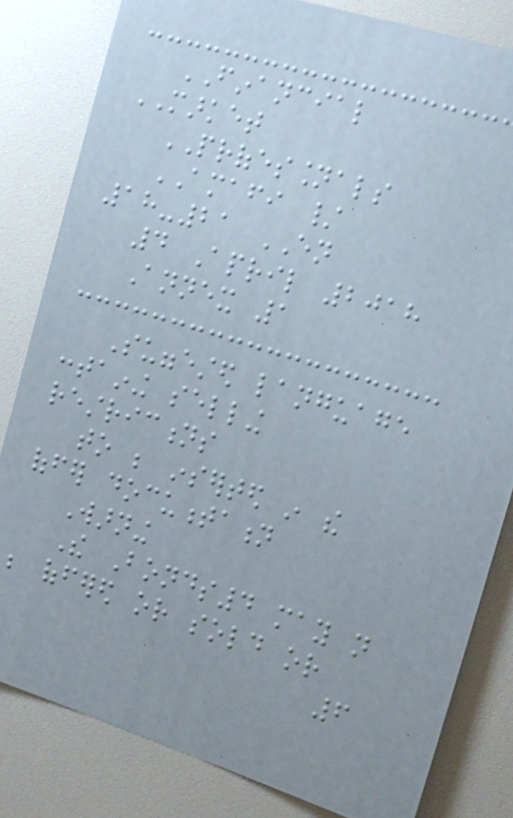FINANCIAL
MARKET
PROFESSIONALS
AMAFI /
18-21 EN
4 April 2018
Annex 1
Suggested language
containing selling
restrictions
to be inserted in the
offer documentation
Warning
The Bonds4 may not
be offered or sold or
6
